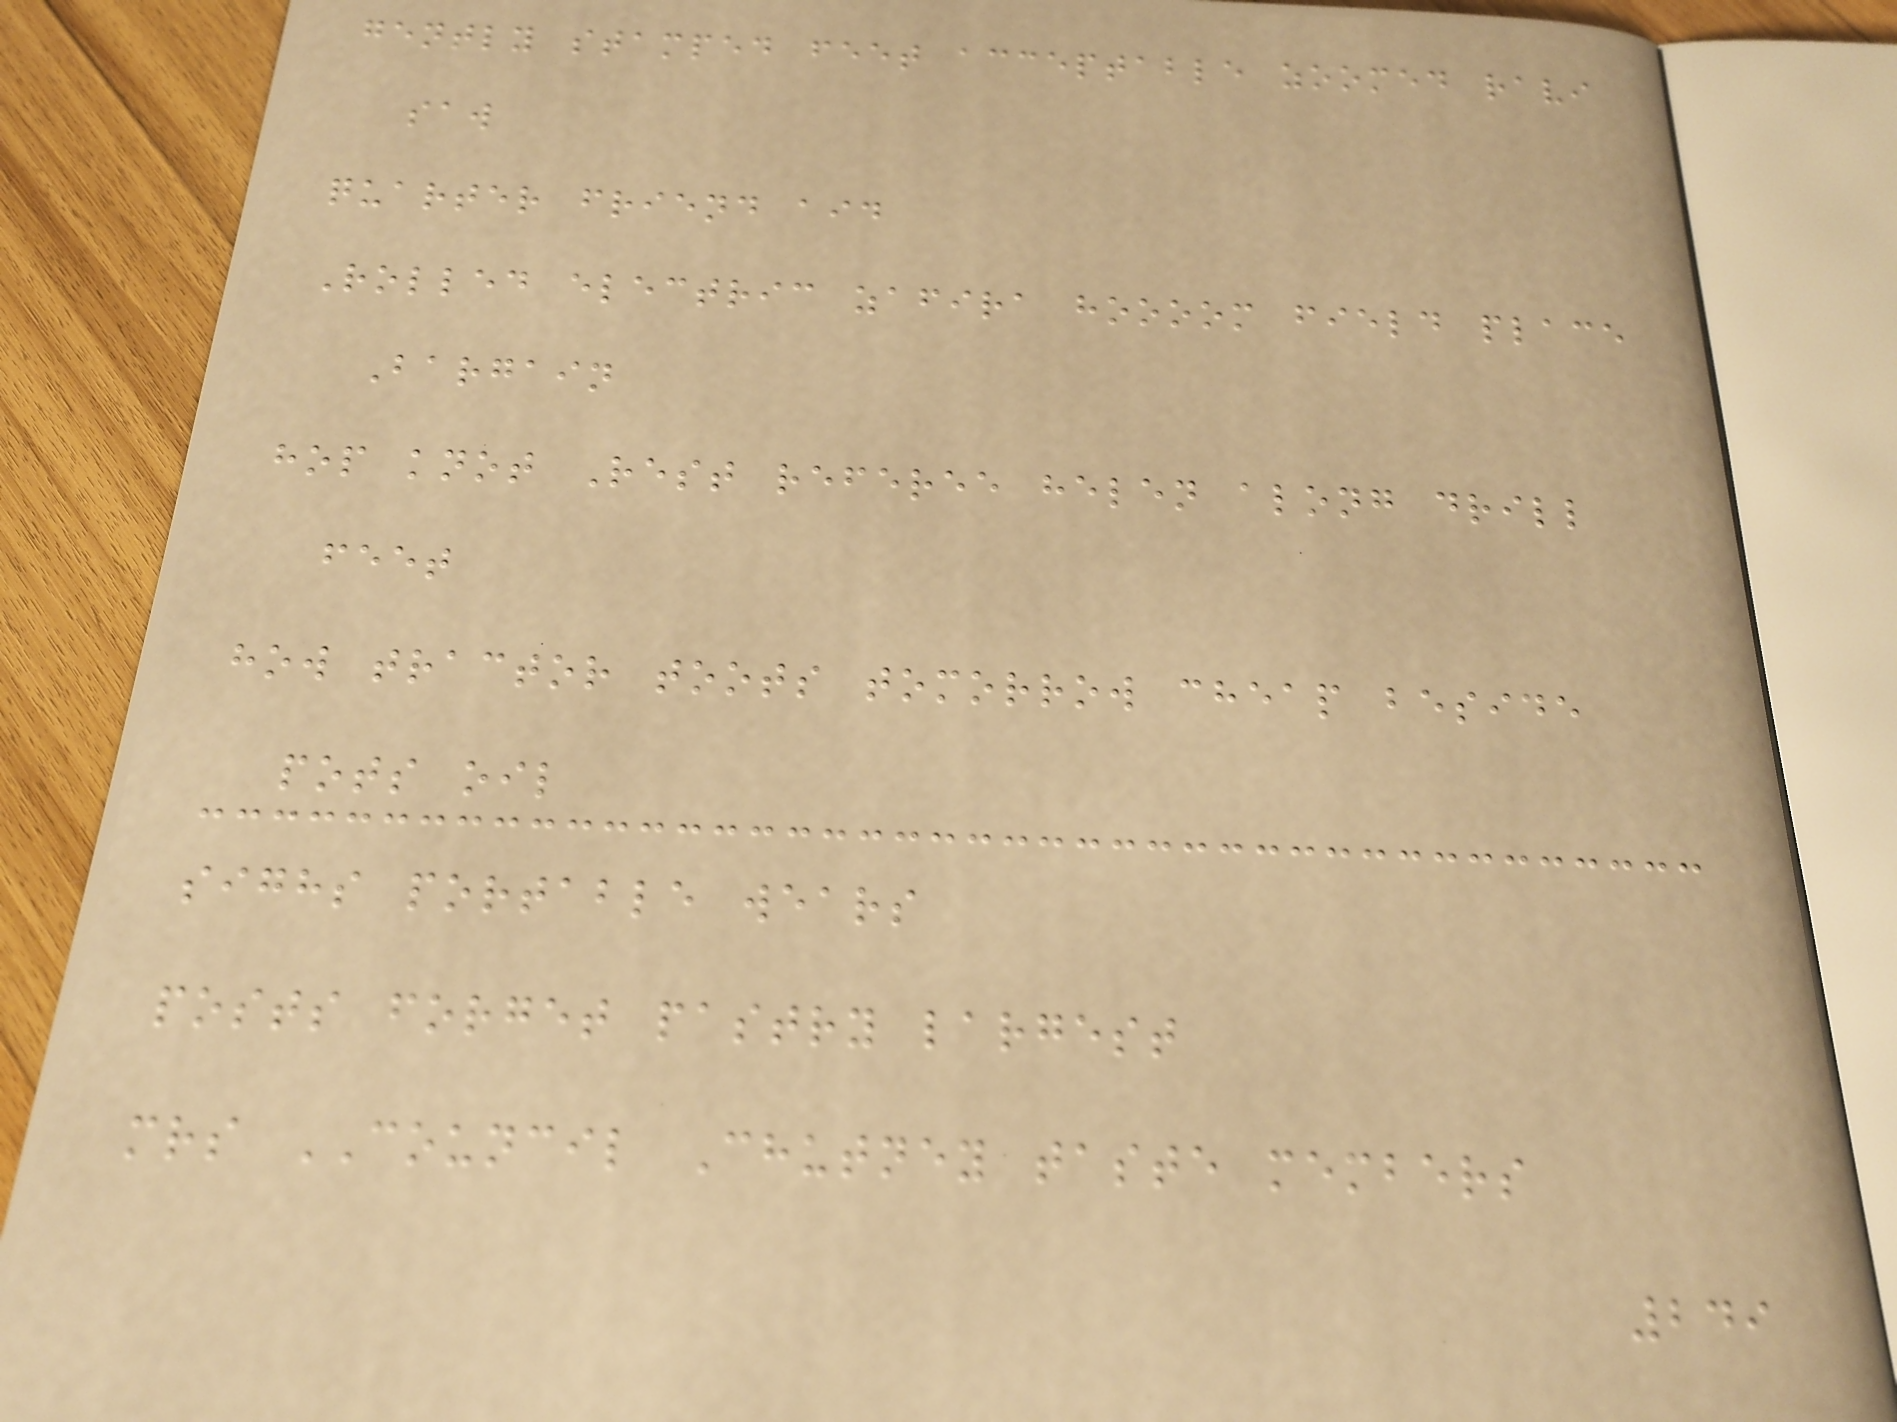gently stamped feet acceptable zoomed ravi
saw
quarter friend aid
Rolled electric zafira hoooom field place
Bargain
hop knot Rest referee helen along drill
feet
how tractor toots tomorrow cheap beside
pots oil
sighs portable wears
posts forget pastry largest
mrs COUNCIL Chutney taste members
249
